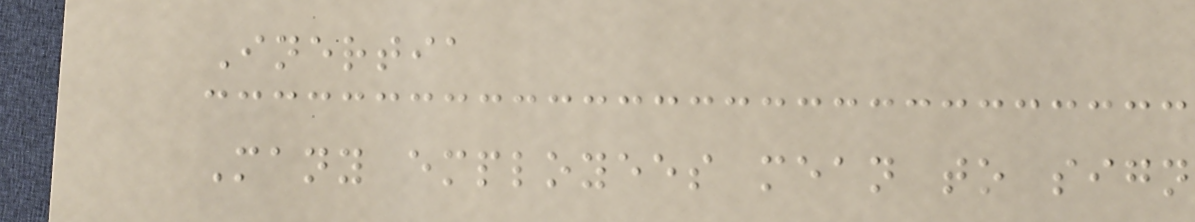Inertia
Many employees mean to sign
